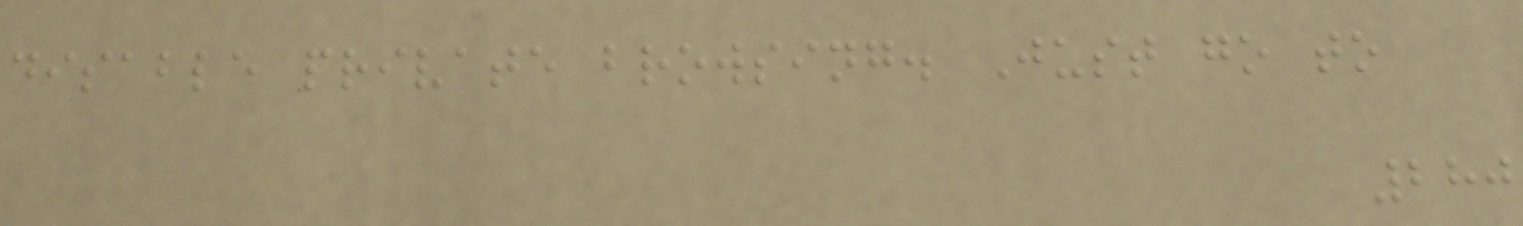disable private browsing. Just go to
280
